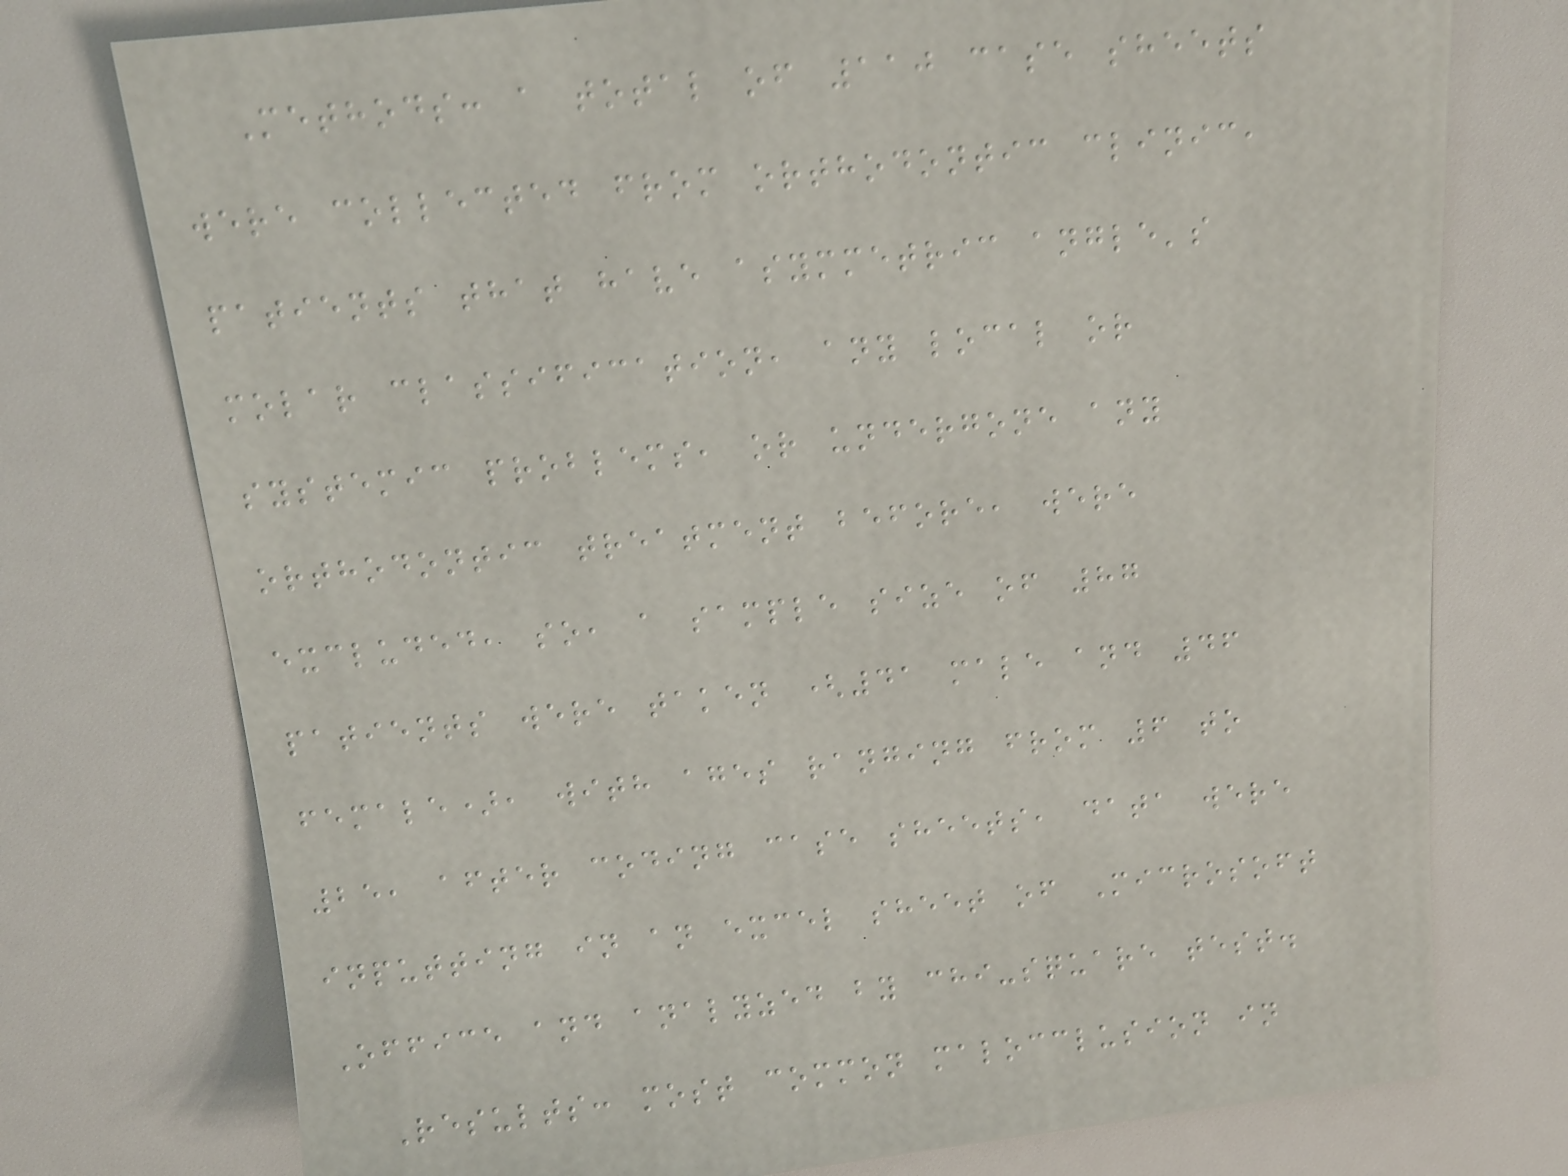Methods: a total of 110 case sheets
were collected from orthodontic clinic,
patients that have asymmetric angle's
molar classification, any local or
systemic problems, or undergone any
orthodontic treatment before, were
excluded, so, a sample size of 87
patients were taken (41 male and 46
female), with ages ranging from 6 to
25, after coding case sheets, data were
inputting in an excel sheet of Microsoft
Office and analyzed by chi-square test.
Results: most common malocclusion in
